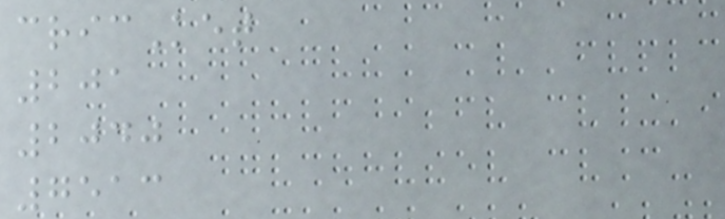cricKet
201
2040
7513
